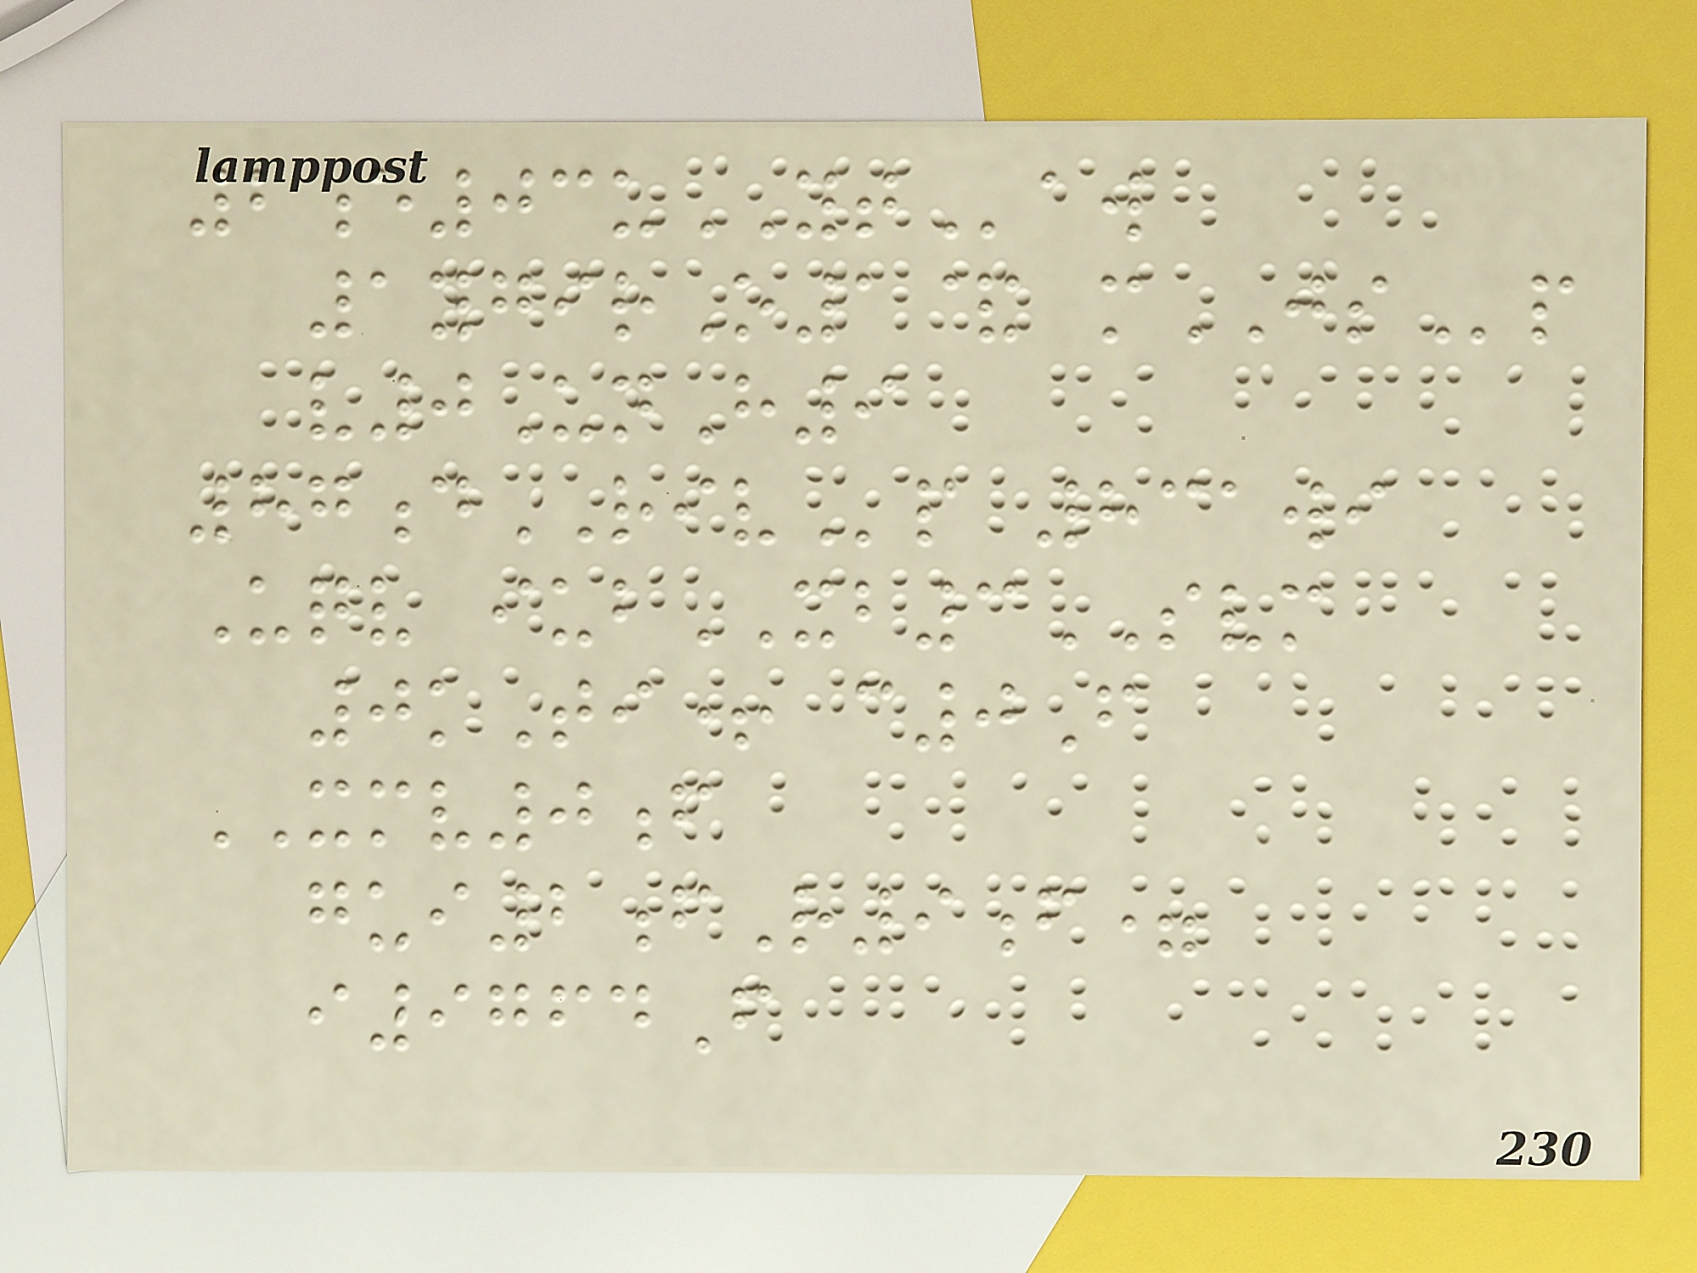2e03uYTaw
1ygirO1& mJSp
v0UnH9
87dRIVp 831wi
Uqv iubXB3SVM
0kTi+ c0F
XMV0f
gui2fR9f=
i9764F
